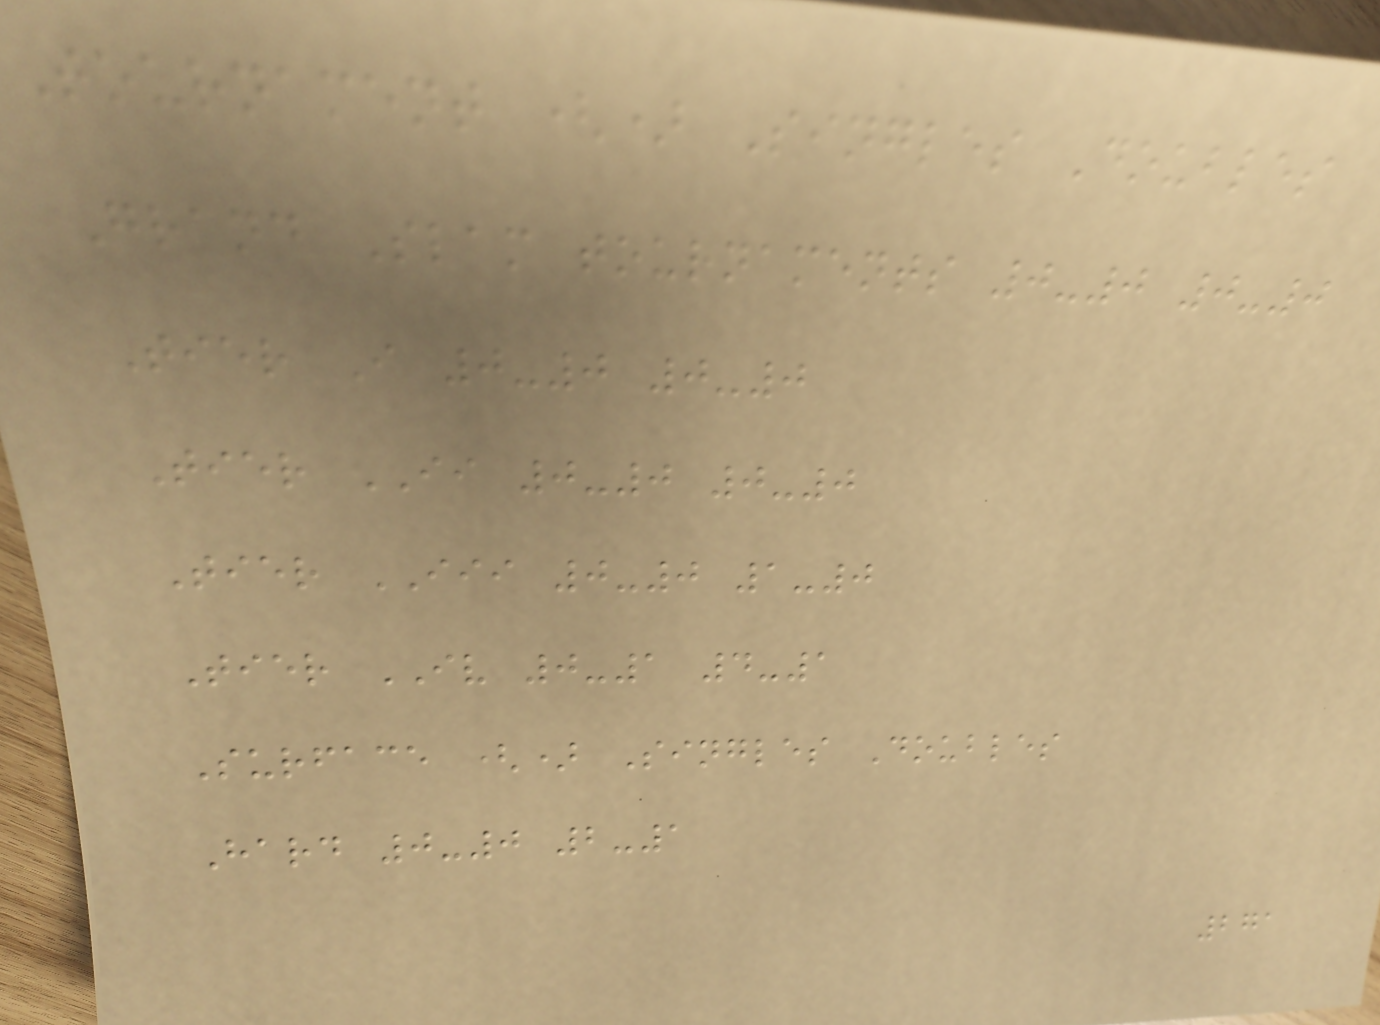Tournament () Singles Doubles
Grand Slam tournaments 0-0 0-0
Tier I 0-0 0-0
Tier II 0-0 0-0
Tier III 0-0 1-0
Tier IV 0-1 4-1
Surface () Singles Doubles
Hard 0-0 2-1
271
